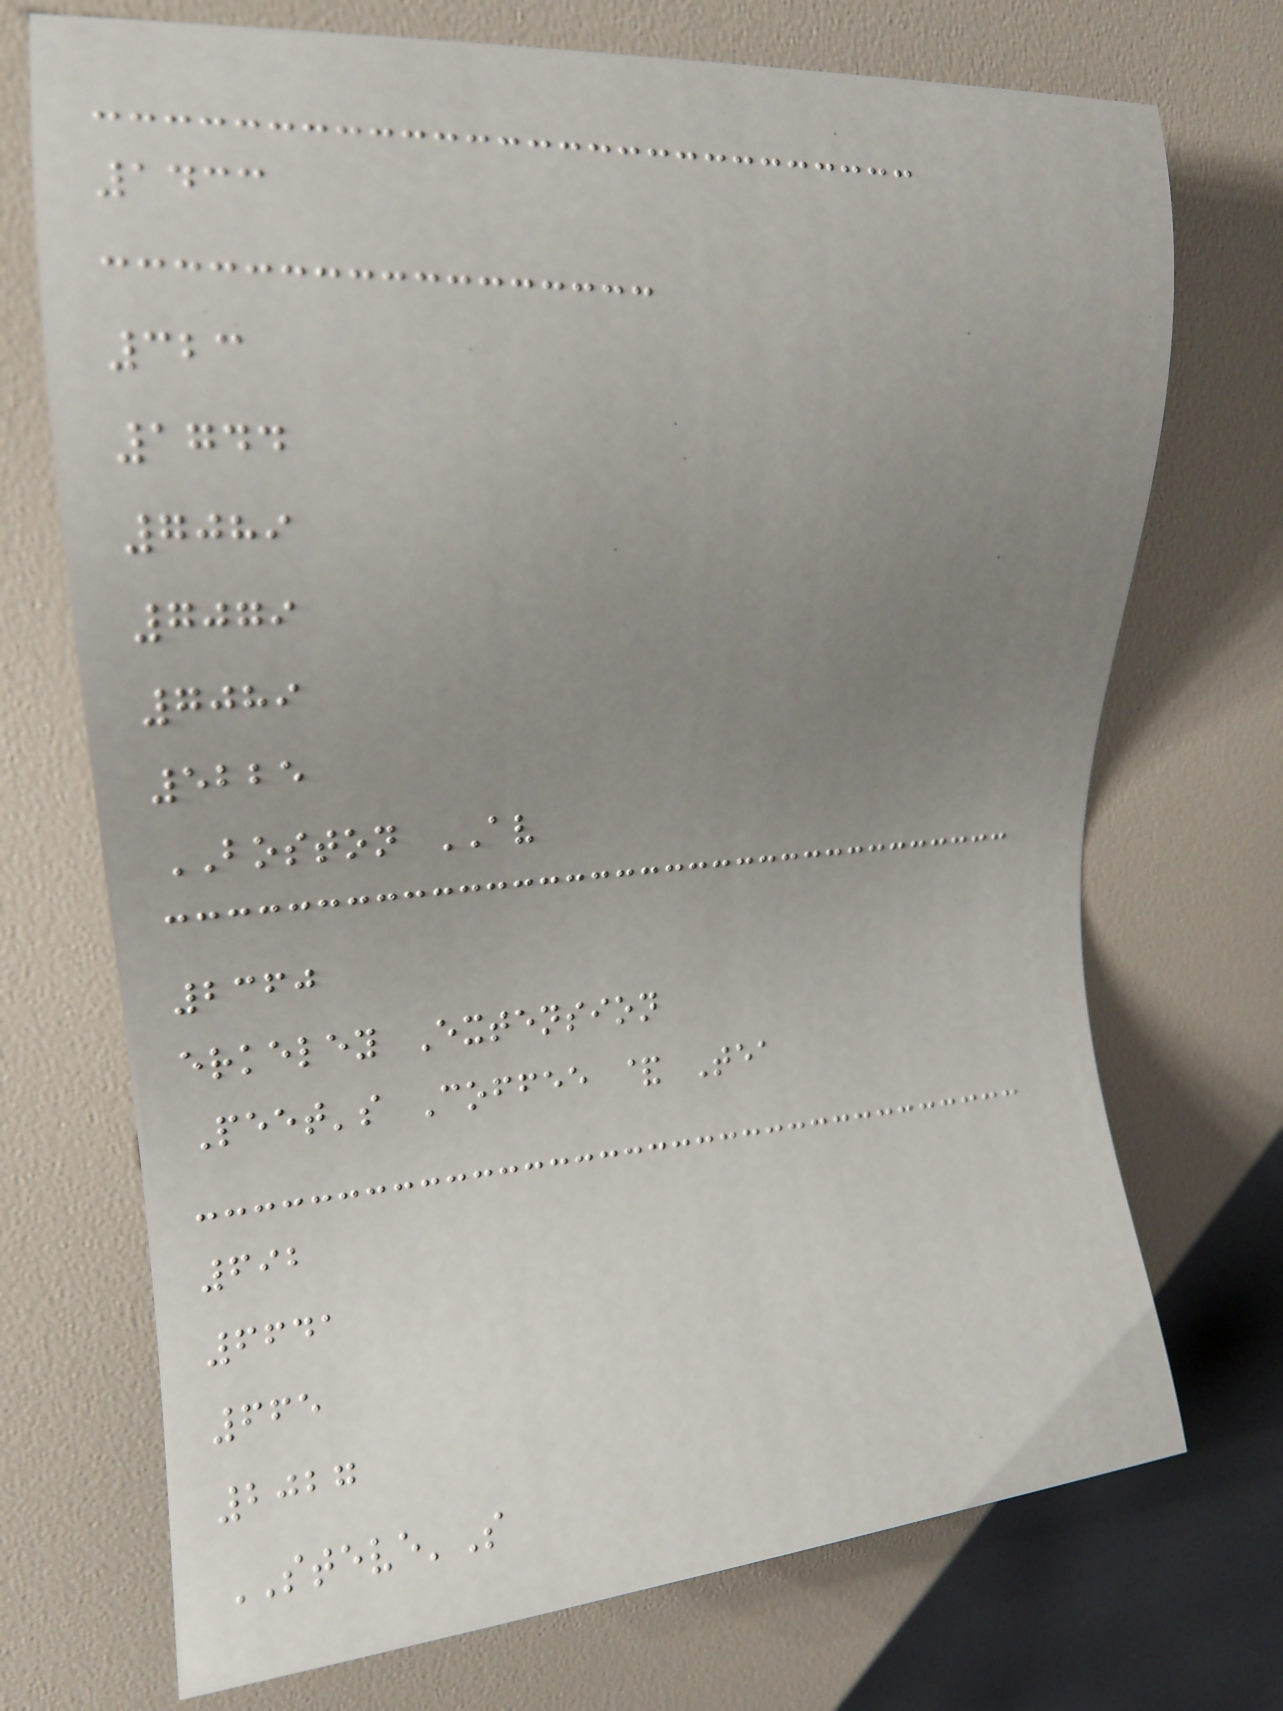1433
323
1744
7089
7079
7089
5225
BOSTON AV
2360
erkeley Extension
Peet's Coffee & Tea
692
6641
665
2027
STEVE'S
